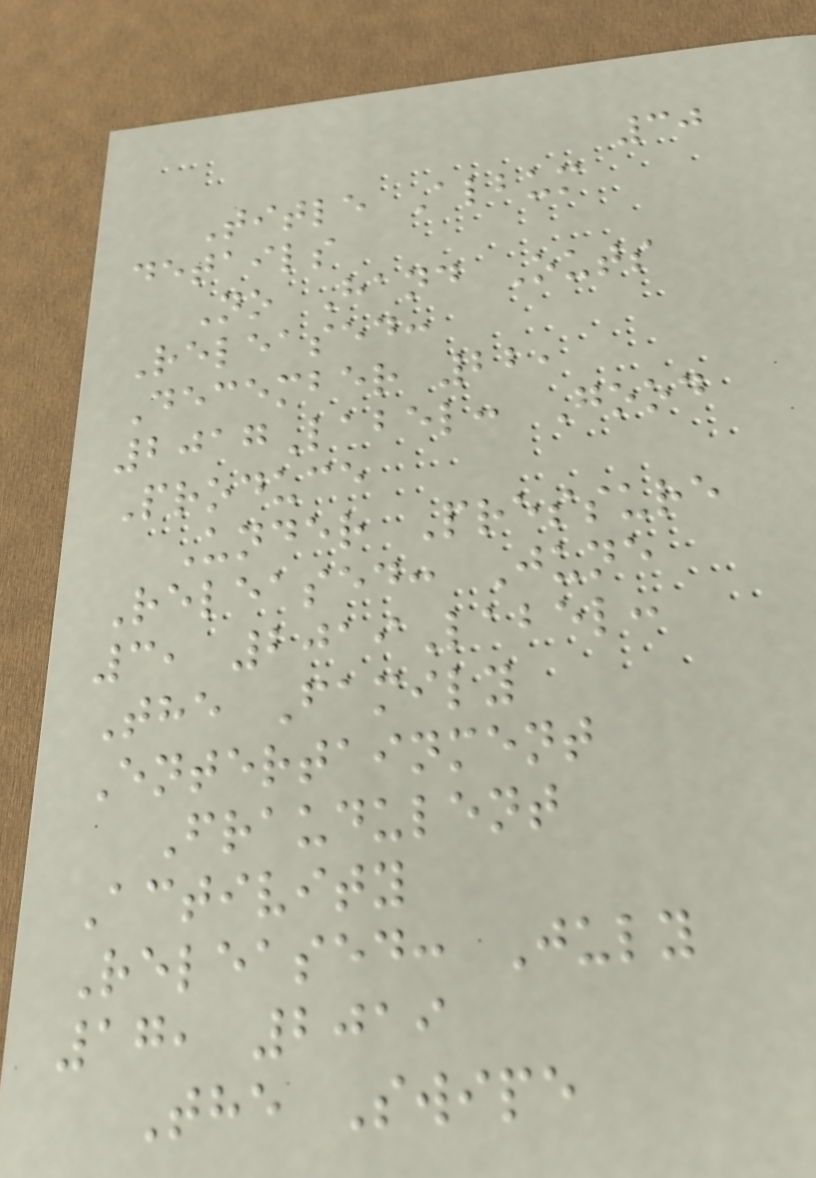30
Title Album
details
No Hand Outs
Released:
December 22,
2017Label: Good
Produce
Under Pressure
Released: June
3, 2019Label:
The Family
Entertainment
Fraudulent
Activity
Released: July
17, 2019
The Swipe
